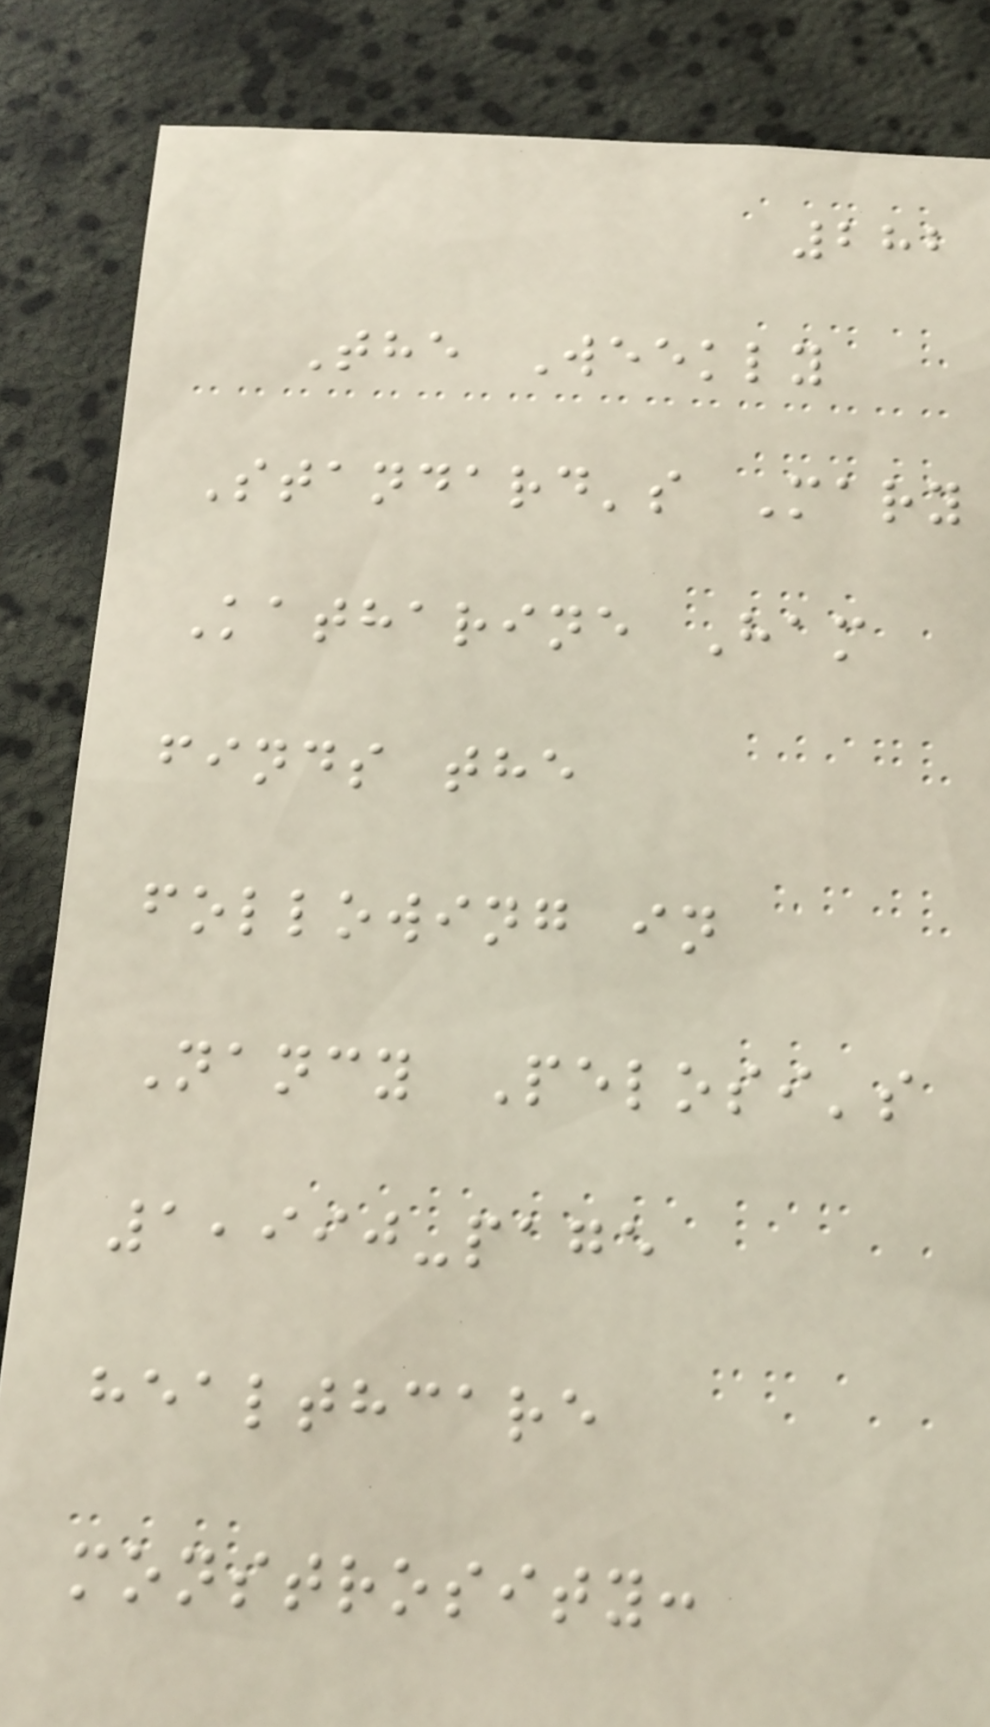282
The Weekly
Standard's Mary
Katharine Ham
finds the
following in
Nancy Pelosi's
1,990-page
healthcare
monstrosity:
